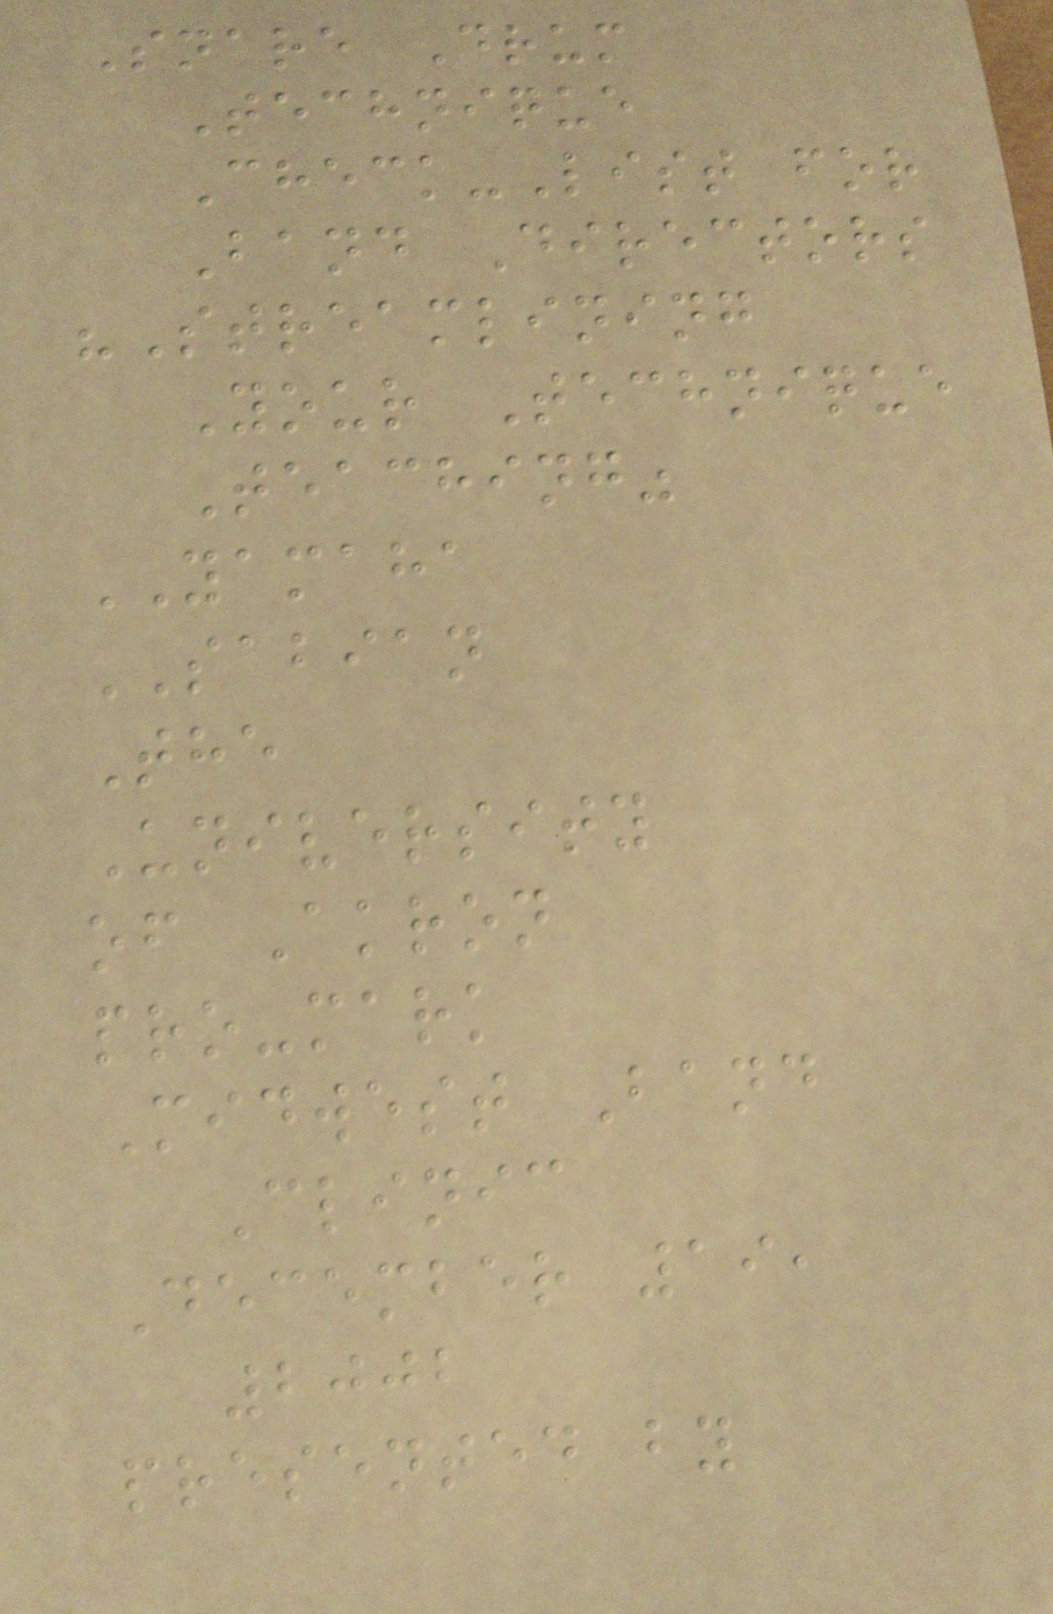Snare Drum
Technique
Check-List for
Band Directors
"Streamlining
Your Technique
Teaching"
YAMAHA
SABIAN
The
University
of Akron
pro-mark
Midwest Band
Clinic
December 19,
2002
presented by
